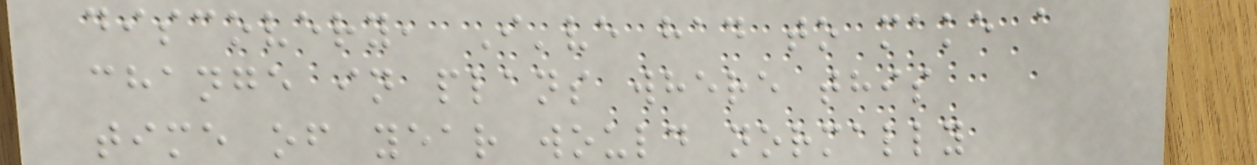discovery, I've had to make a
change in plans where this
time of year would normally
